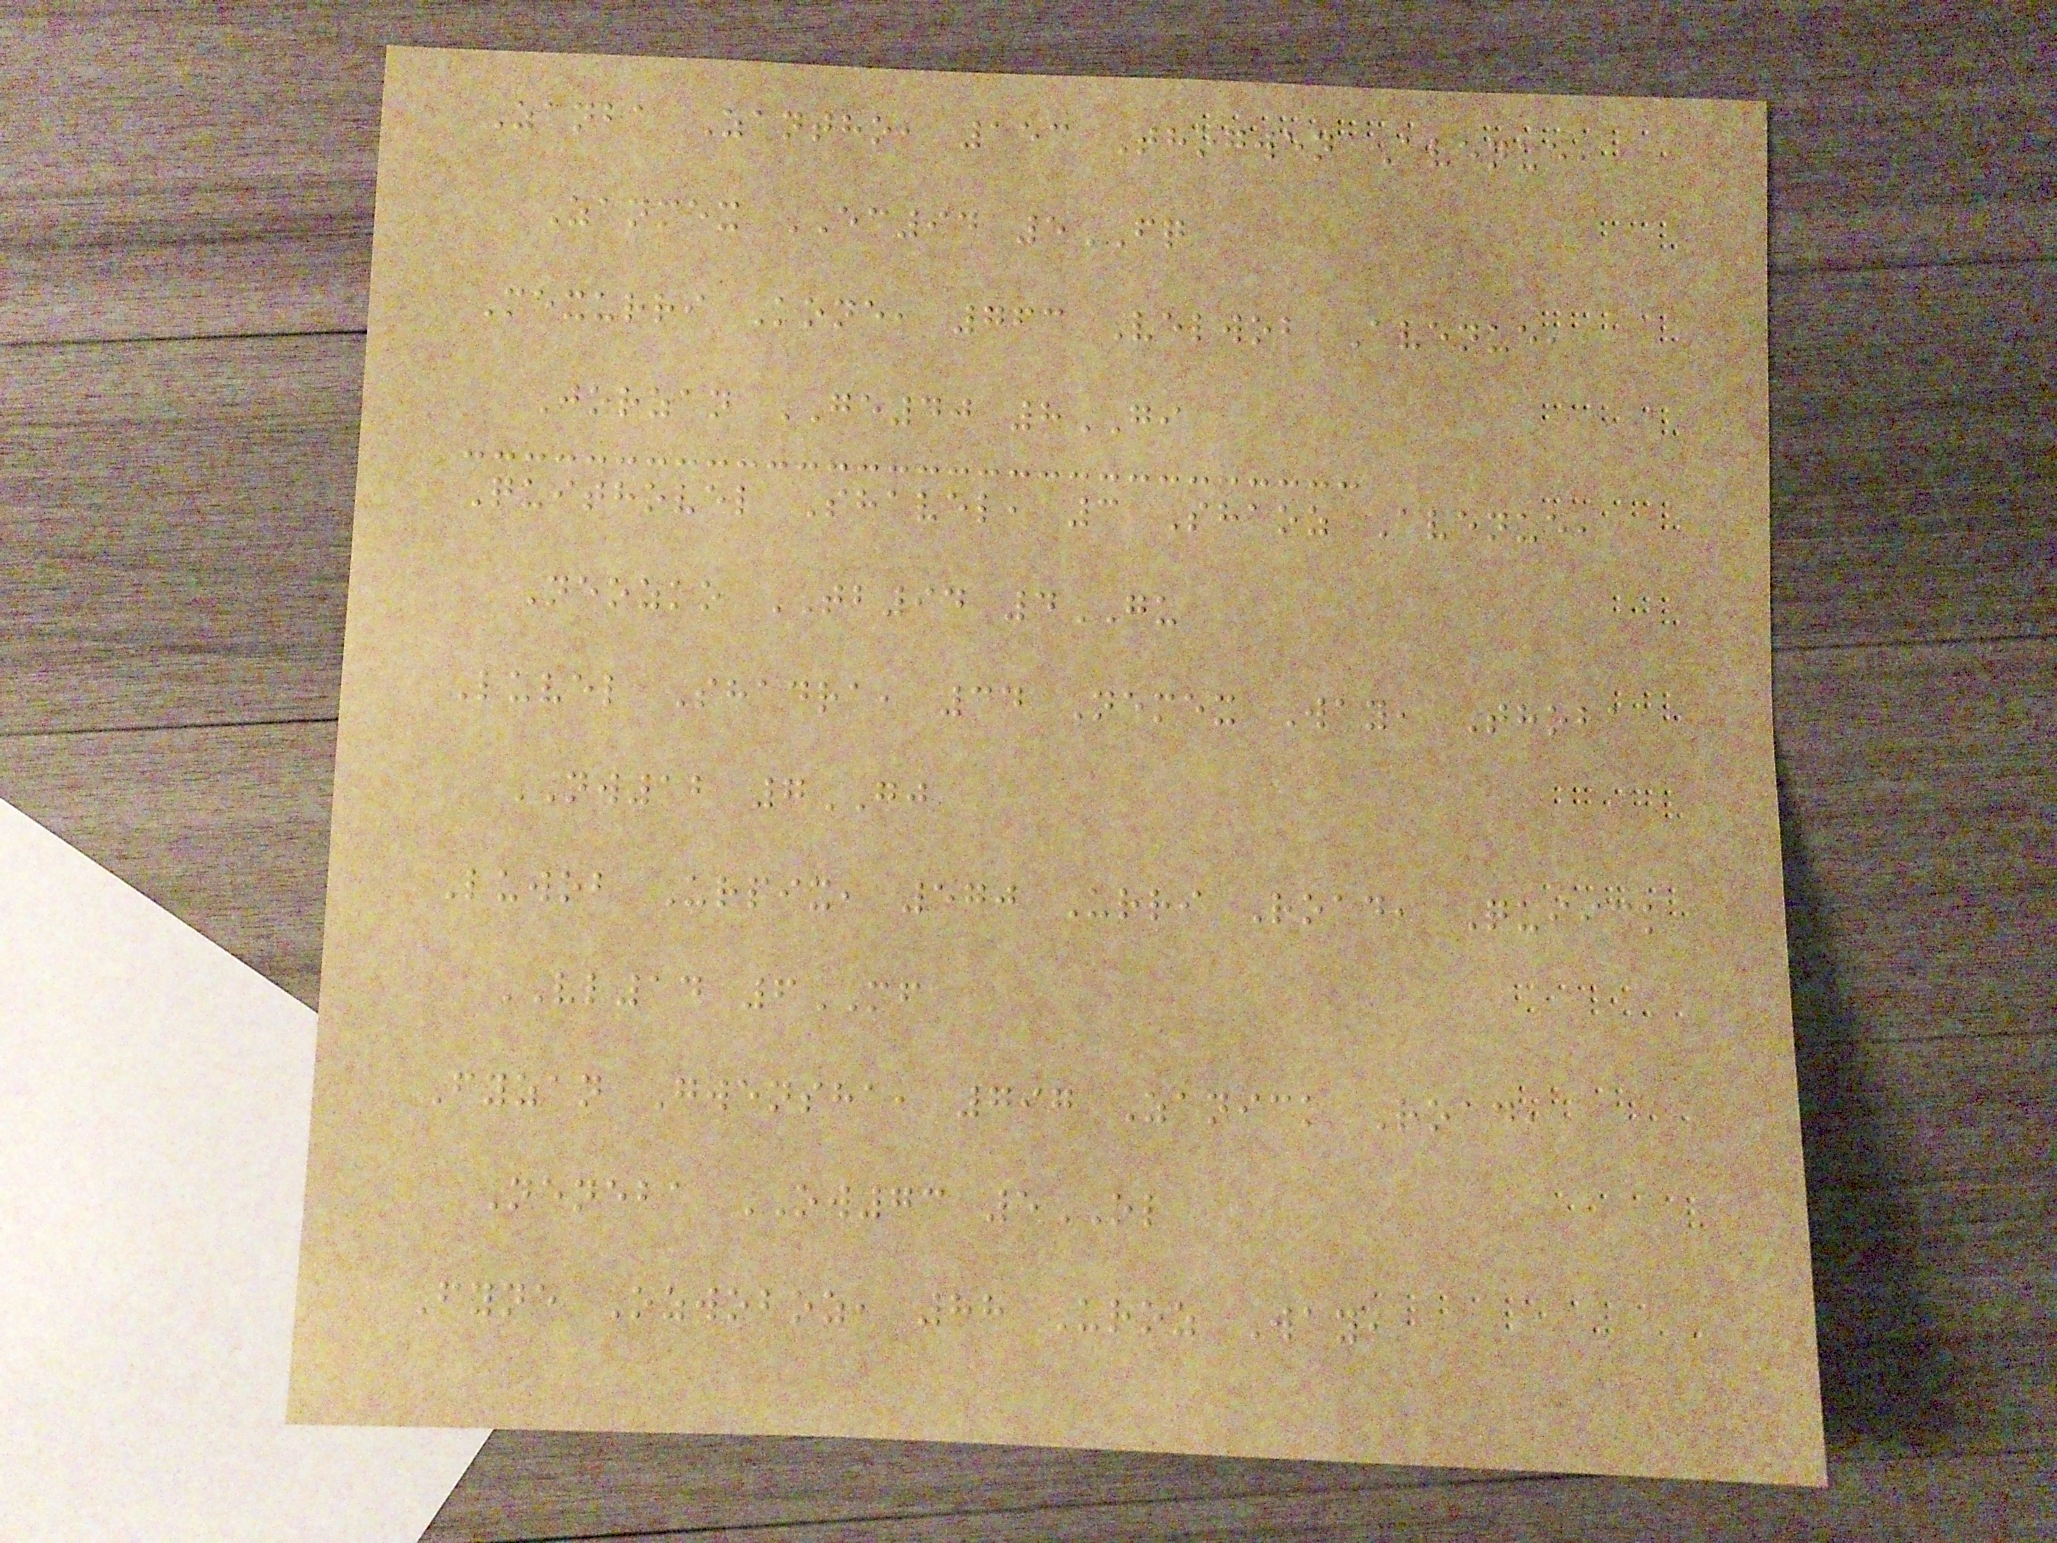Zanba Zantho, 153 Thogwen Avenue,
Zanmex EC94 5FQ
Mexurri Kone, 763 Velwob Avenue,
Jorzan GE40 8GI
Quithovel Shavel, 3 Shaoz Avenue,
Neozko TB94 4GU
Luvel Shadra, 34 Nemex Way, Thoba
NW12 7GJ
Luwob Urpix, 570 Urri Road, Quiick
VL14 6MF
Fyzan Gwensha, 797 Zanick Road,
Neneba OW73 5OL
Fyne Ozwoboz, 88 Uroz Way,
